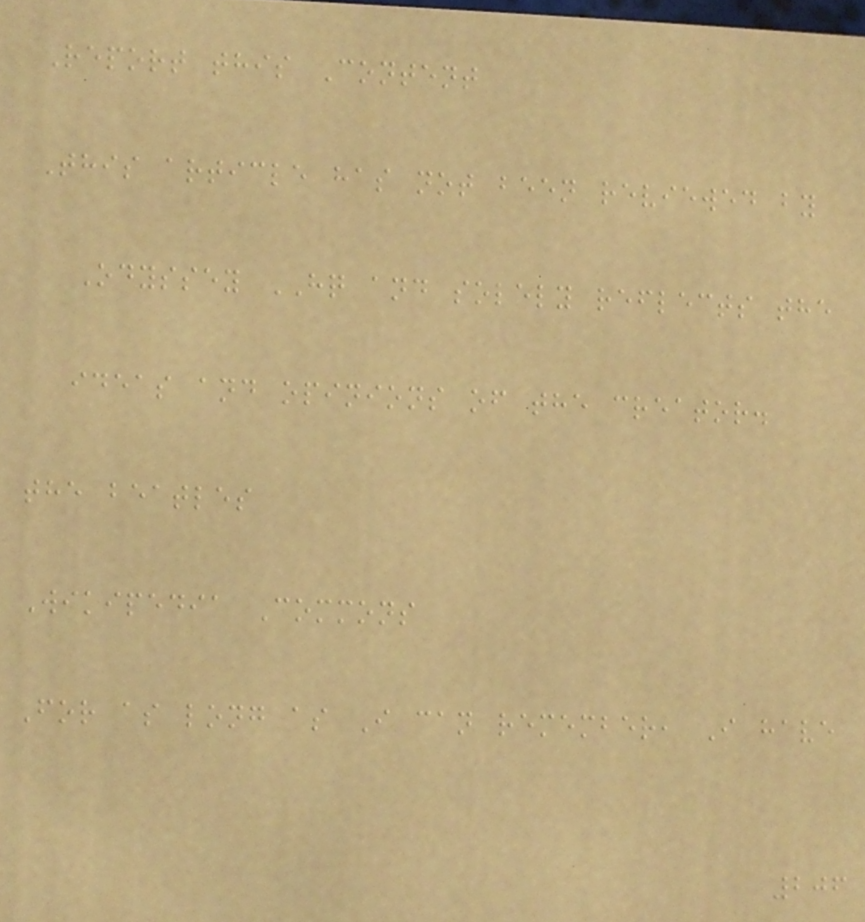Report this Content
This article has not been reviewed by
Odyssey HQ and solely reflects the
ideas and opinions of the creator.
the beatles
Wikipedia Commons
For as long as I can remember, I have
206
